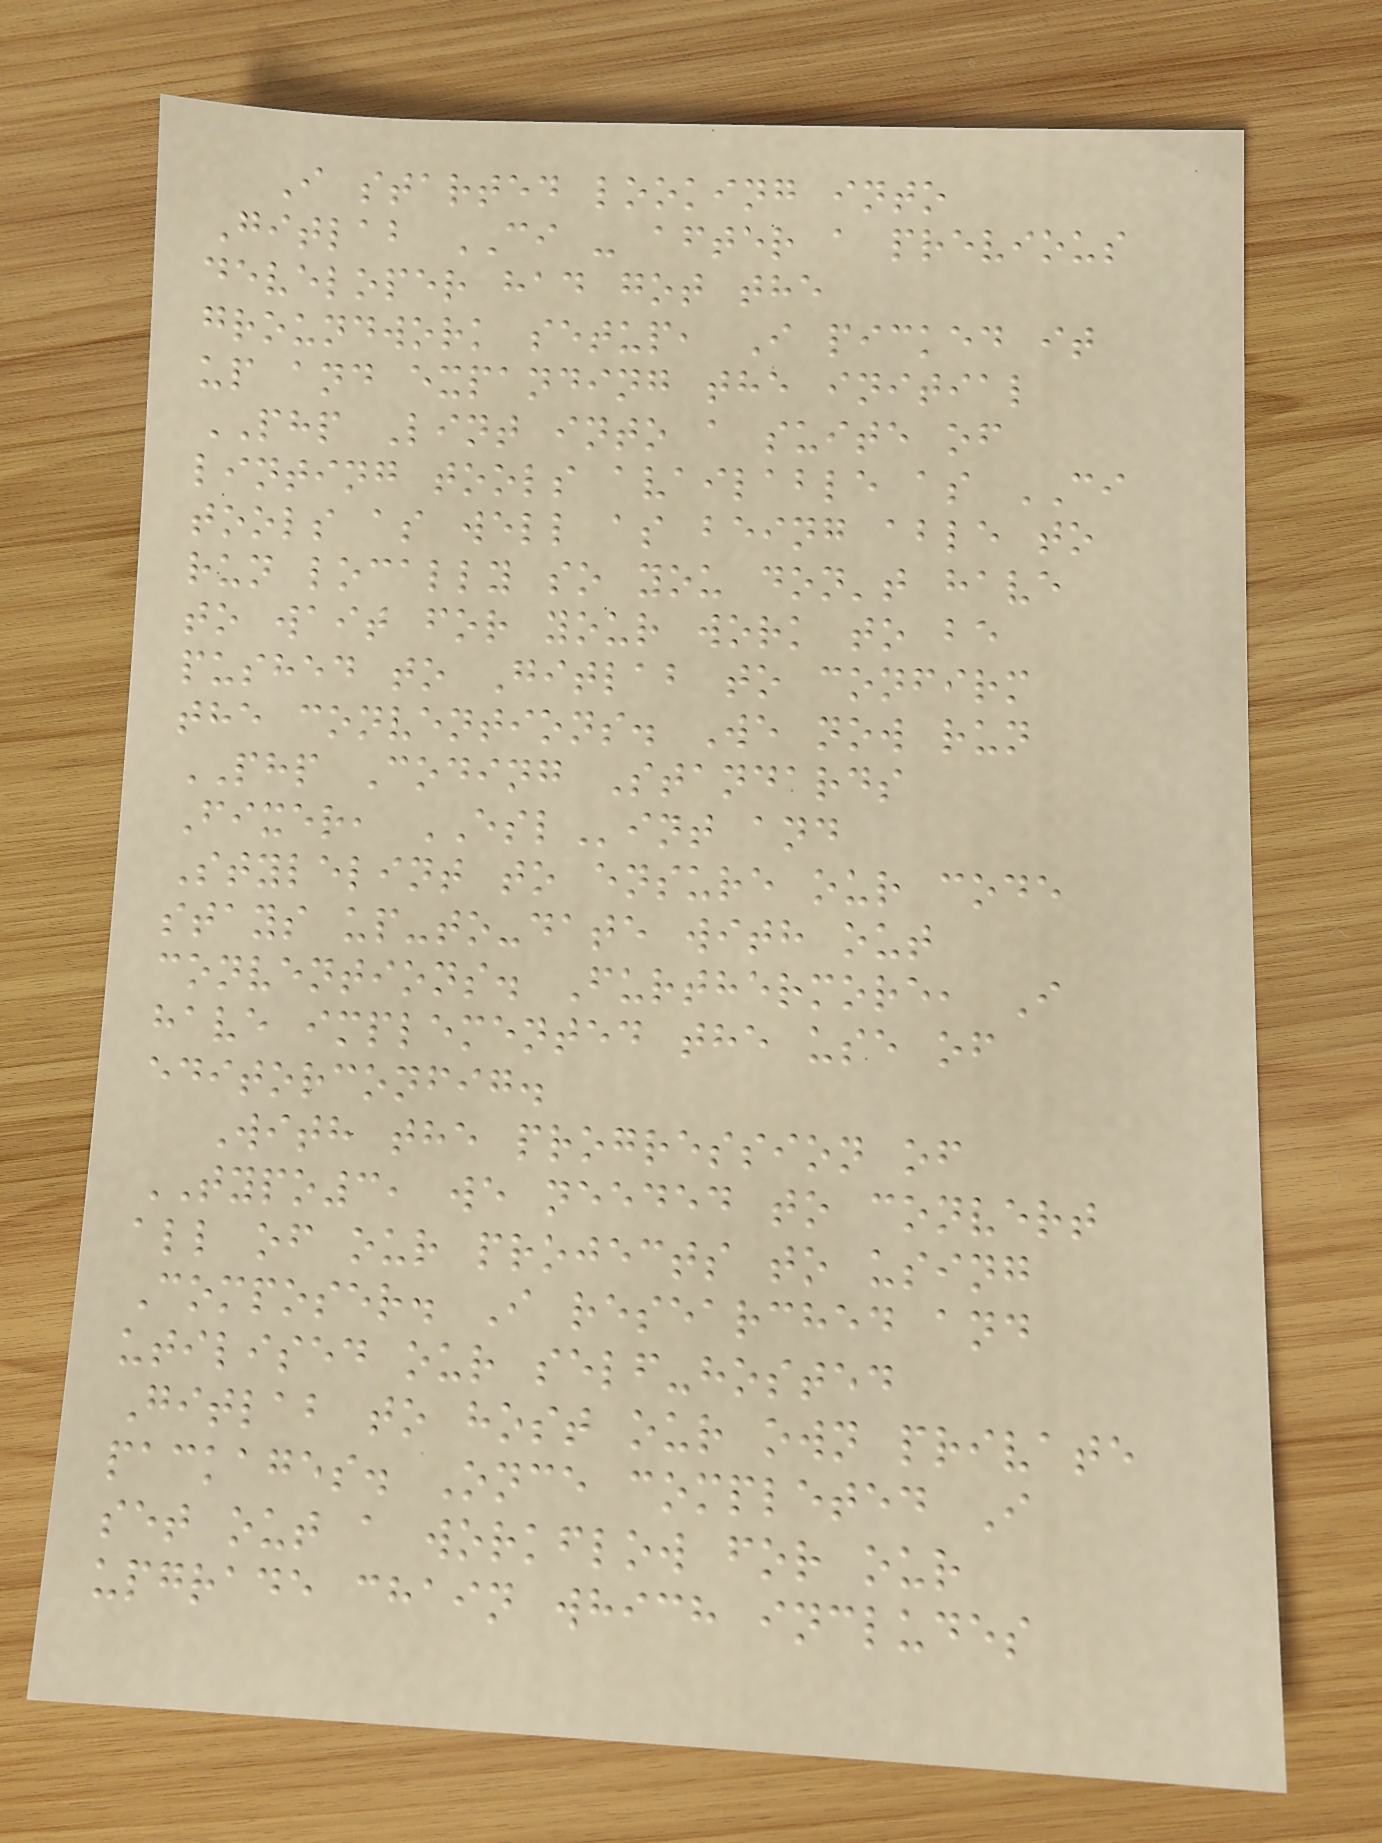I started looking into
Gitlab CI - after a previous
developer had got the
groundwork setup, I picked it
up and expanding the initial
PHP Lint into a suite of
linting tools available as CI
tools as well as being able to
run locally so you don't have
to wait for your work to be
pushed to Gitlab to confirm
the conventions. We now run
PHP Coding Standards
Fixer, ESLint and
Stylelint to ensure our code
stays up-to-date with out
conventions. Furthermore, I
have implemented the use of
editorconfig.
With the progression of
TYPO3, we needed to convert
all of our projects to using
Composer. I researched and
utilised our self-hosted
Gitlab to host our own private
packages. Once completed I
set out a workflow for our
upgrade chain which includes
